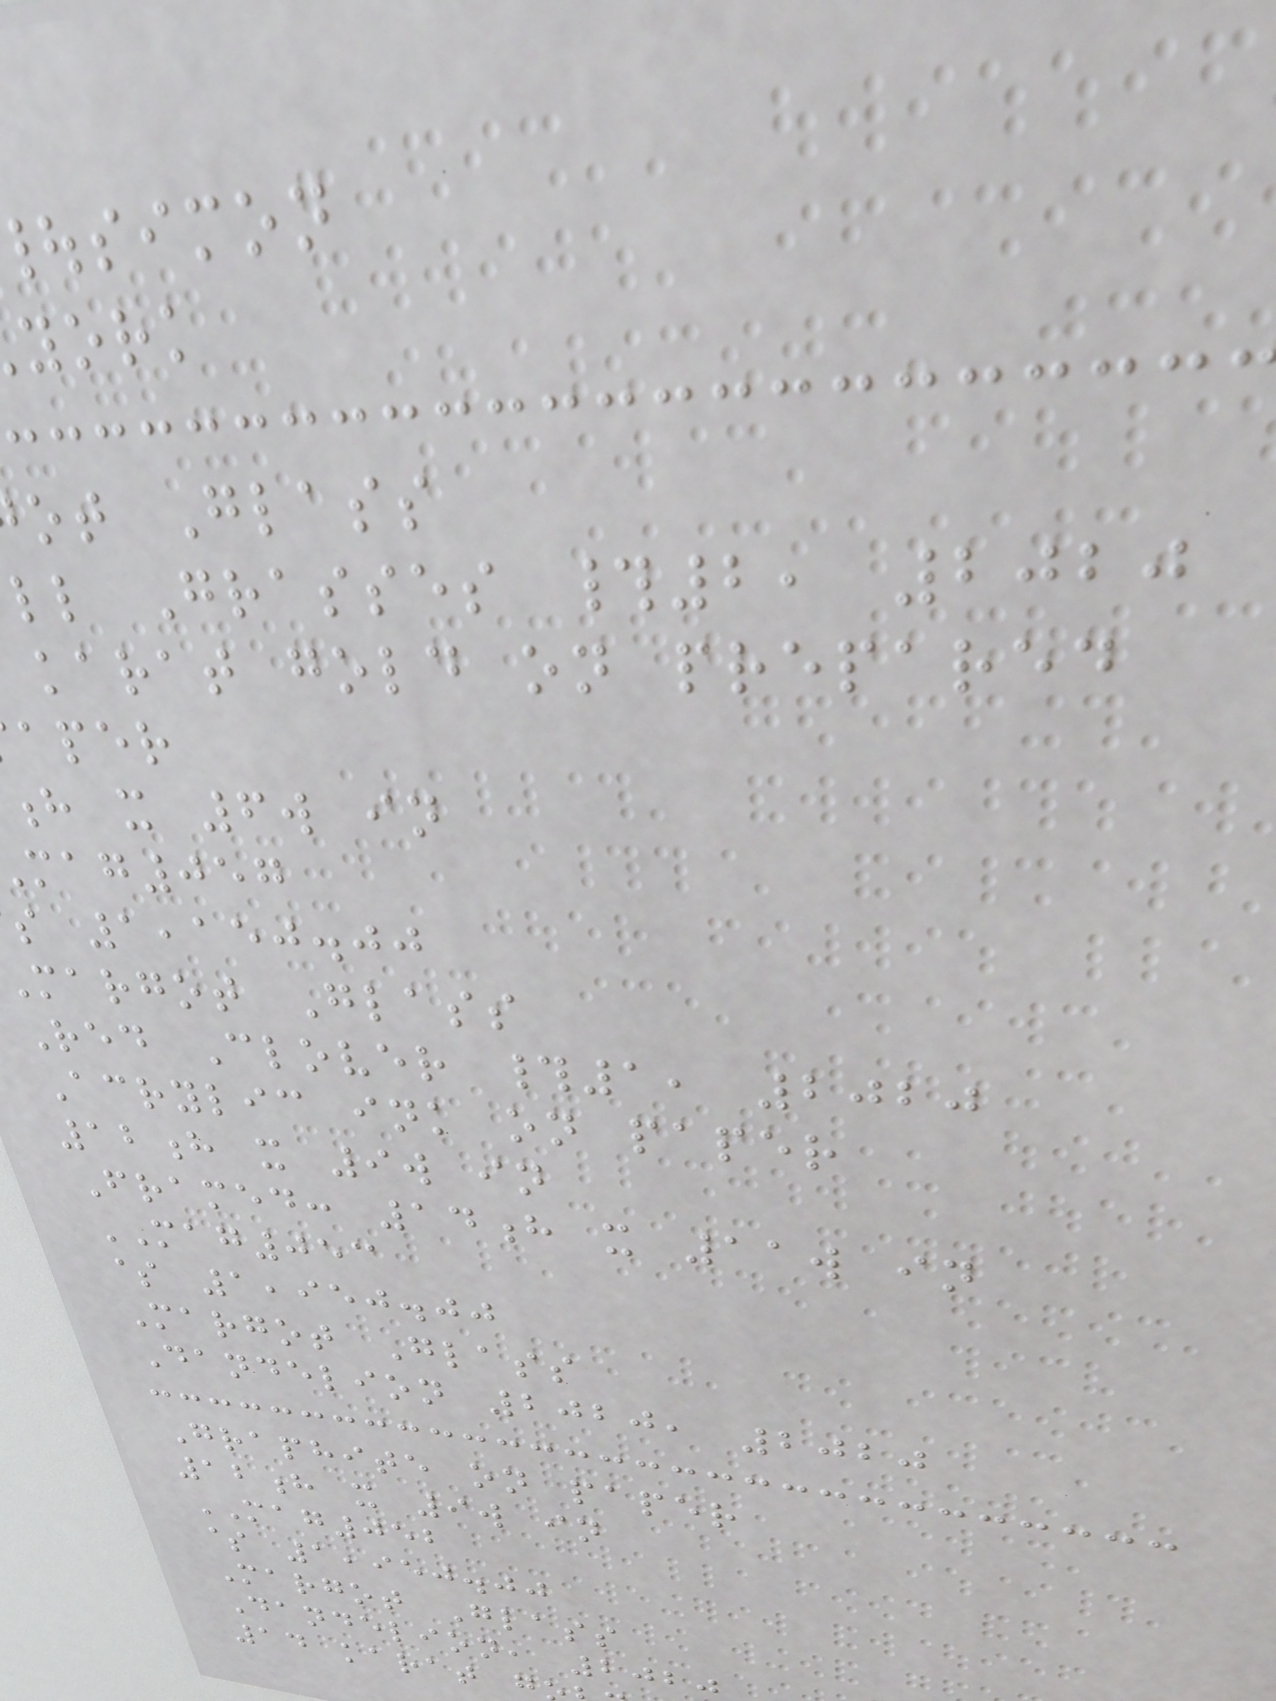simon
york
ot Glass
ll Grasses #2, 2020
karat gold on prepared
aper
h x 6w in
mag057
1,150.00
margot Glass
Red Clover #1, 2020
Acrylic ink on paper
12h x 9w in
Framed: 14h x 11w in
MAG053
$ 1,950.00
Margot Glass
Dandelion 2020, 2020
Graphite on paper
12h x 9w in
MAG052
$ 1,950.00
Margot Glass
Dandelion, 202
14 karat g
